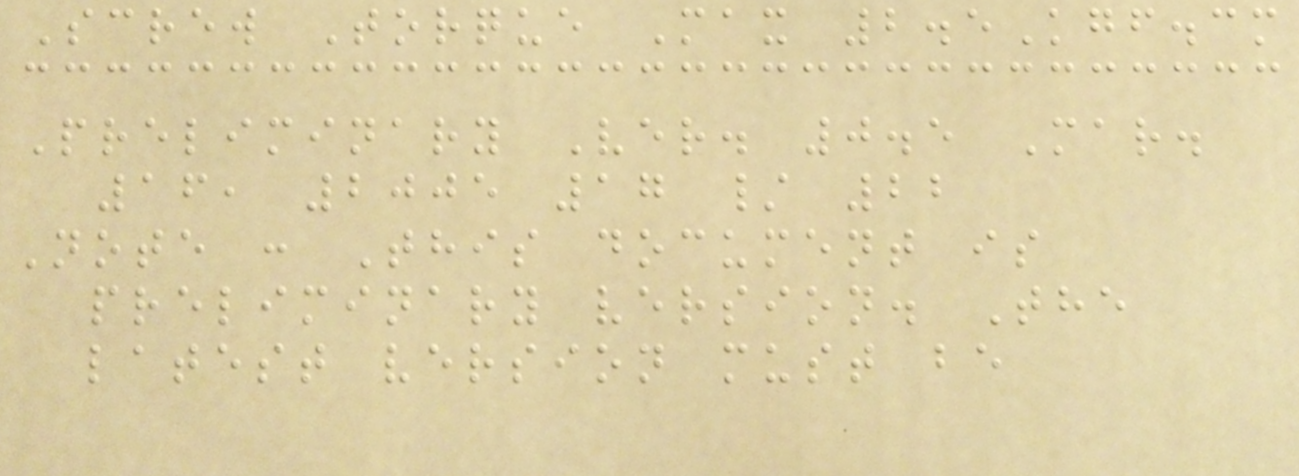Screw Torque Max 2.5Kgf.cm
Preliminary Ver. 0.5 Mar.
16, 2005 17 / 22
Note : This document is
preliminary version. The
latest version must be
